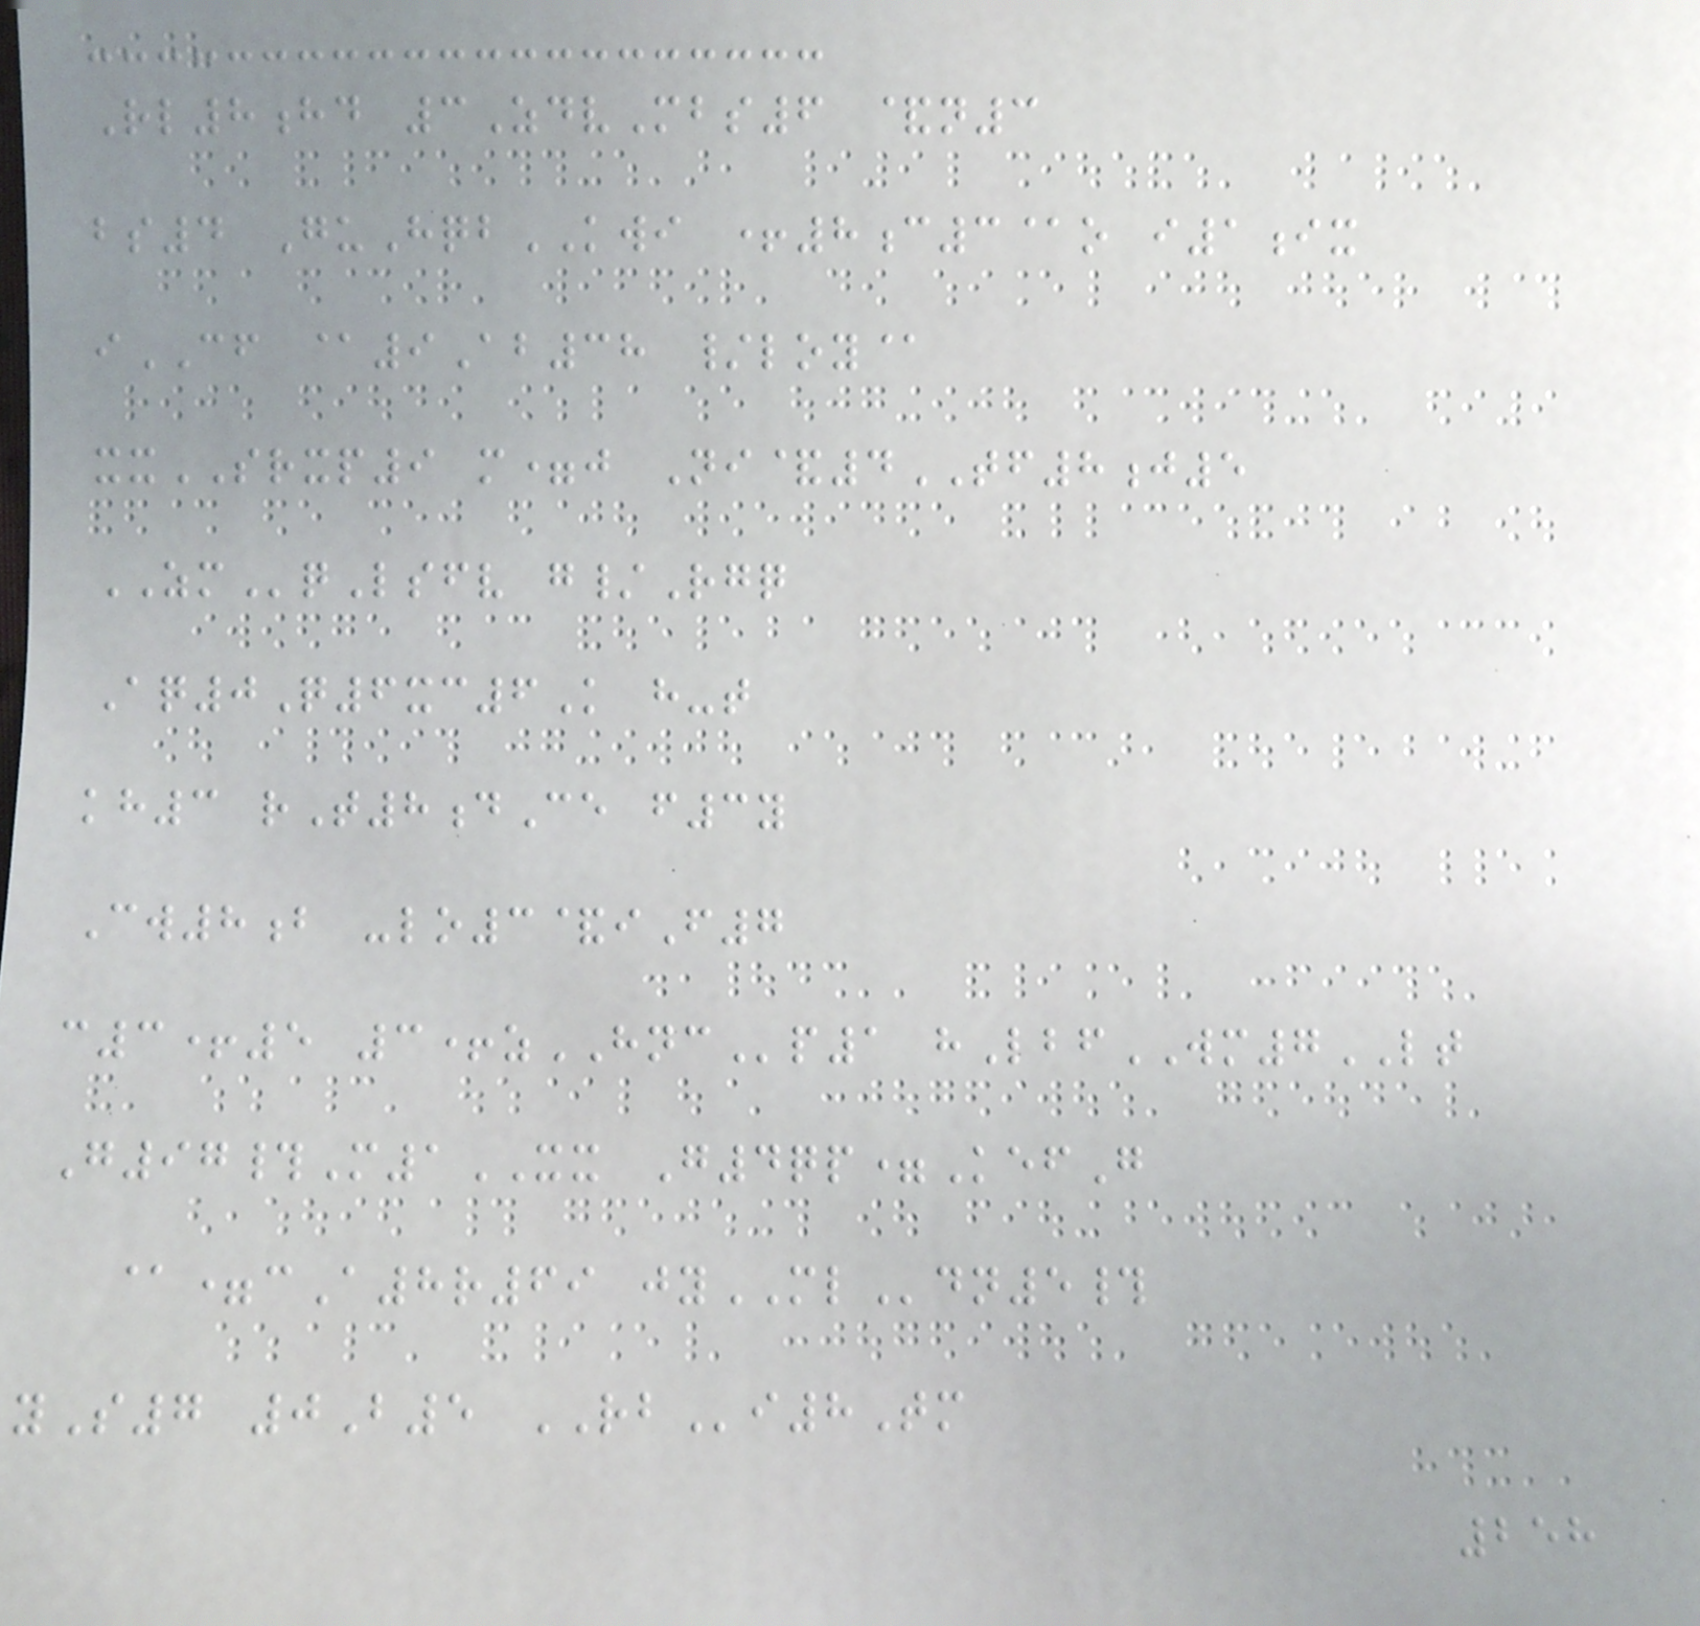Rl8hd 3ZdvMbs6 &n3
bs4 GuHqbKWI +8c3@o i1ix
iCF @9Ab38 /loy@
xxSRXP9 m=j Ni&4TF8j5
ZMqLsfv g/Rgq
Aq0Q6xc6K h-t
kh3 rT8dCe f3y
Cw8b -lo3&iF7
c3+5 3+zHNCp1 hLbfWM7LT
G97#M1XX G4qp=KefG
@=cA8r69 jyMLdn5#
yS7 0B5 RBi8Tm
258
